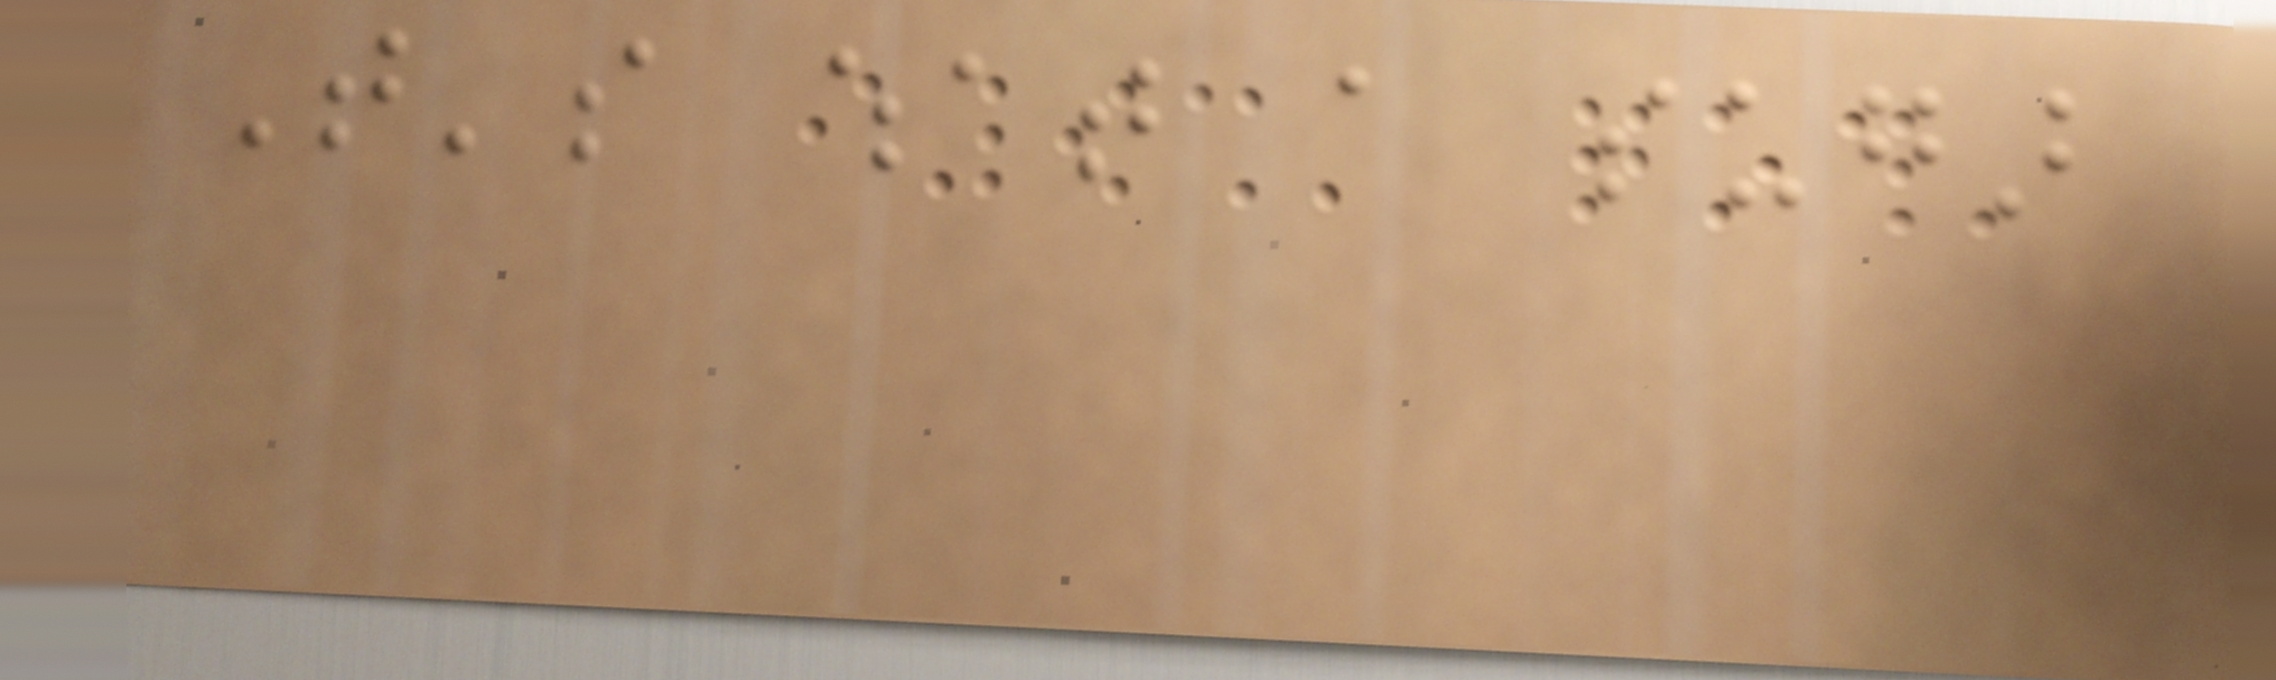That's what a sugar
